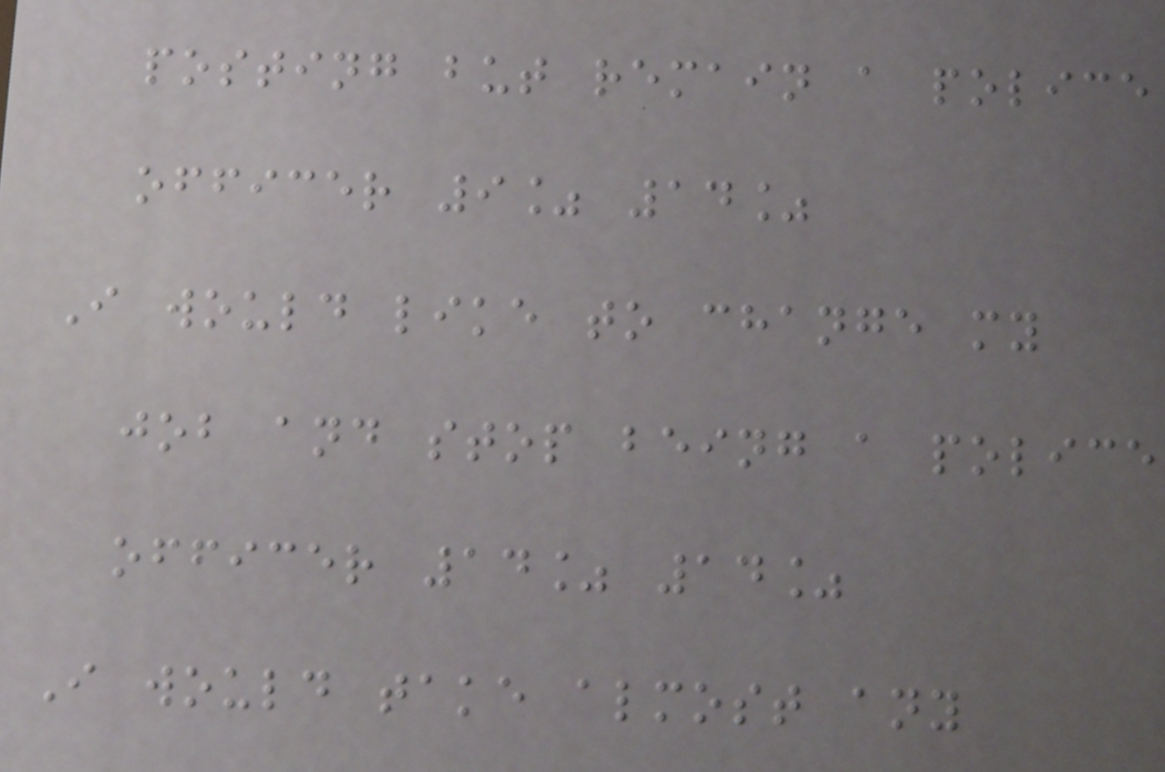posting but remain a police
officer 9% 14%
I would like to change my
job and stop being a police
officer 14% 14%
I would take almost any
